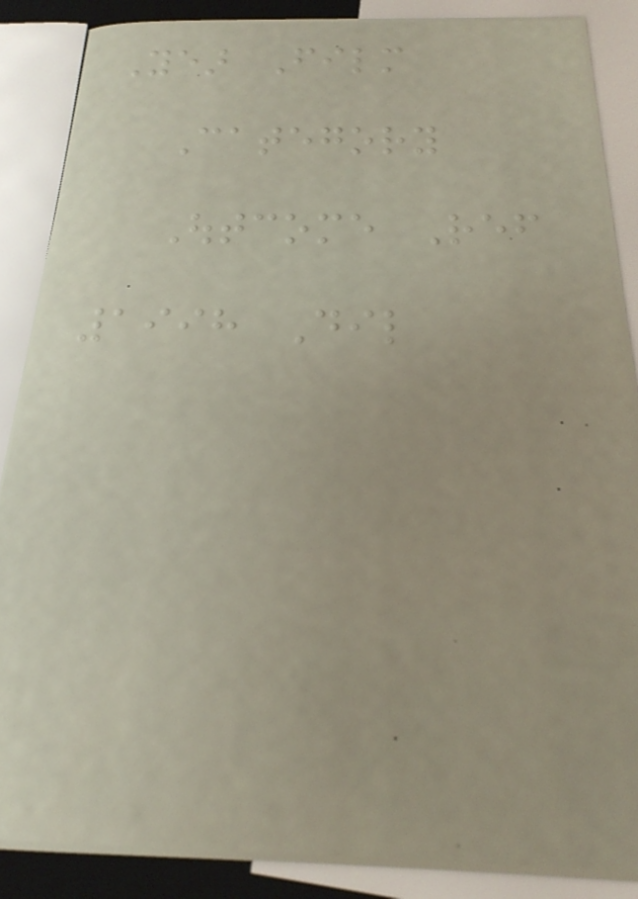Year Film
Category
Outcome Ref
1998 Dil
